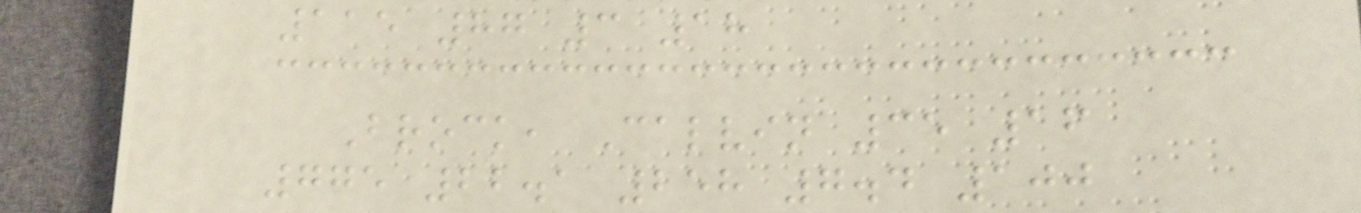115 87 3 18
Brock, Calvin 35 16
775 22.1 258 7.4 100
